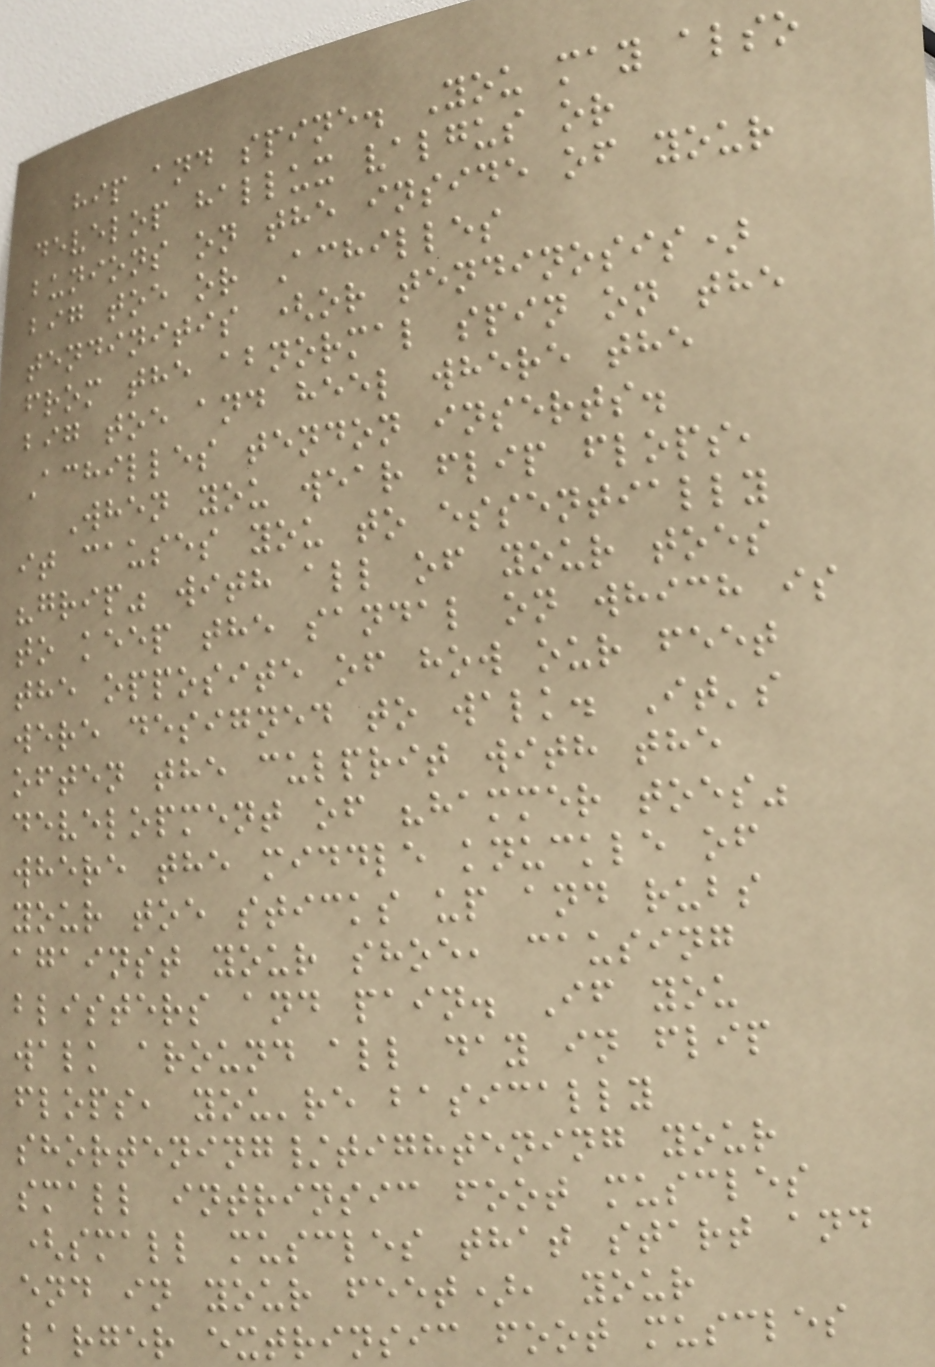hip and spine. You may also
develop hallux valgus or
bunions on the inside of your
big toe or Achilles
tendinitis (or tendinosis)
from the abnormal spin on the
big toe and heel where the
Achilles tendon inserts.
When you wear flip flops,
it causes you to essentially
"grip" with all of your toes
to keep the sandal on which is
the opposite of how our feet
were designed to walk. It's
often the culprit with the
development of "hammer toes"
where the middle knuckle of
your toe sticks up and rubs
against your shoe, causing
blisters and pain. If you
walk around all day in flip
flops, you're basically
shortening/tightening your
small intrinsic foot muscles
(small muscles that start and
end in your feet), your
larger extrinsic foot muscles
